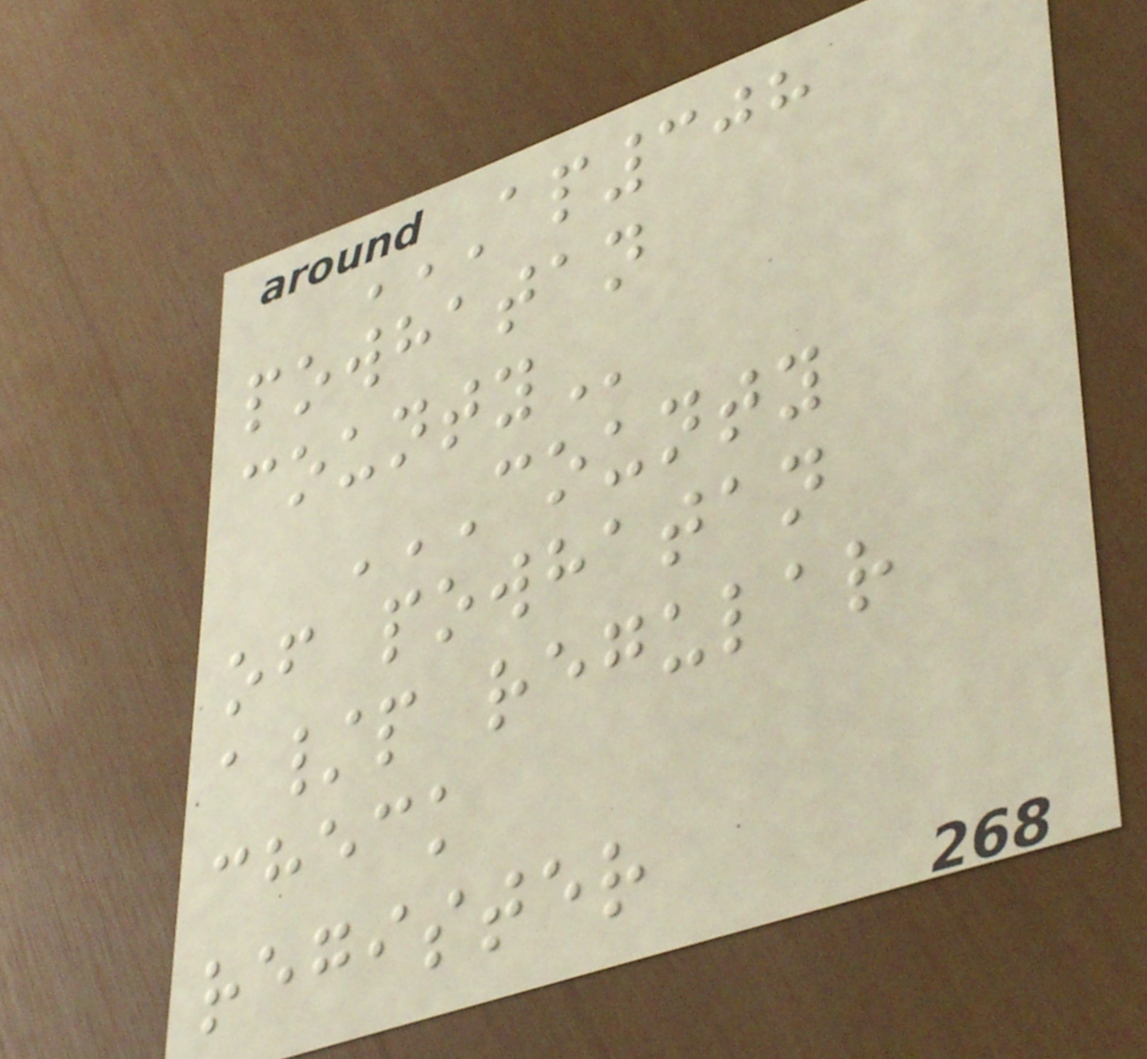AP308
POWHATAN
COUNTY
COUNTY
OF POWHATAN
A/P REGULAR
CHECK
REGISTER
